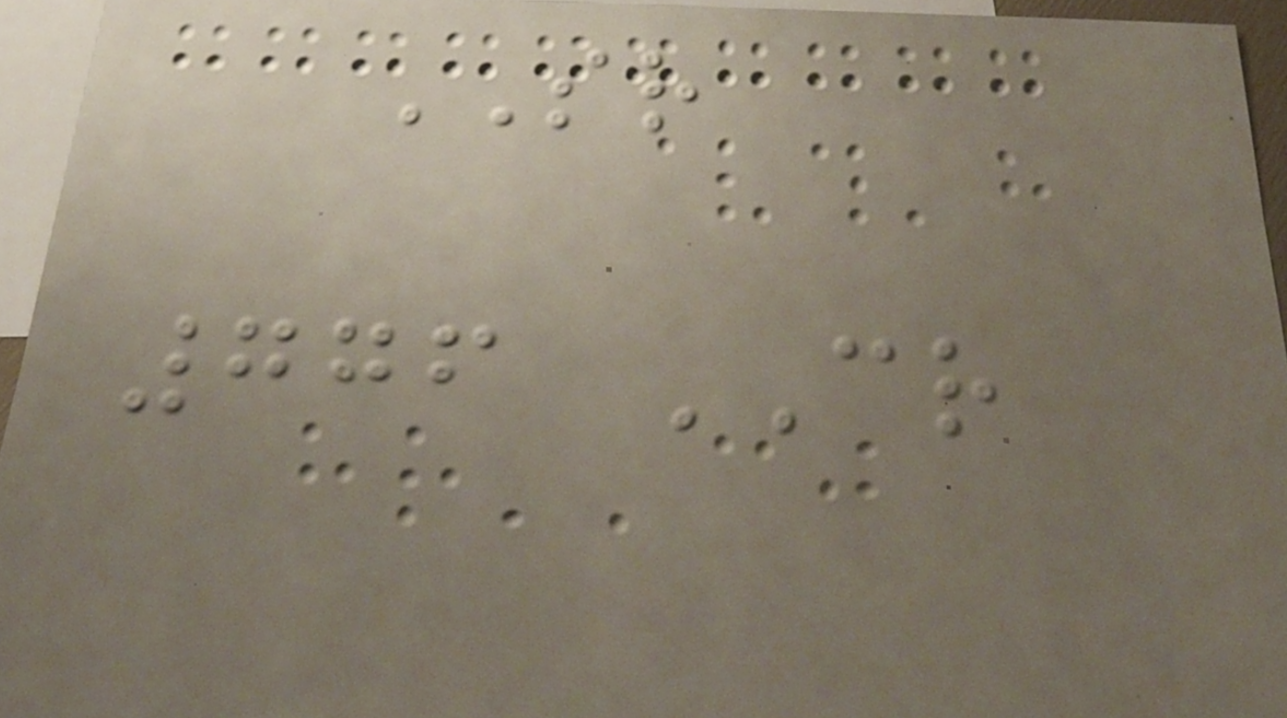SR
776 CR
